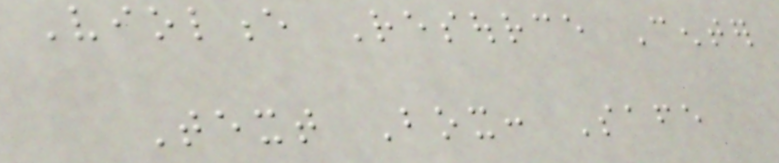Violence Resource Center
Text Box: Safe
